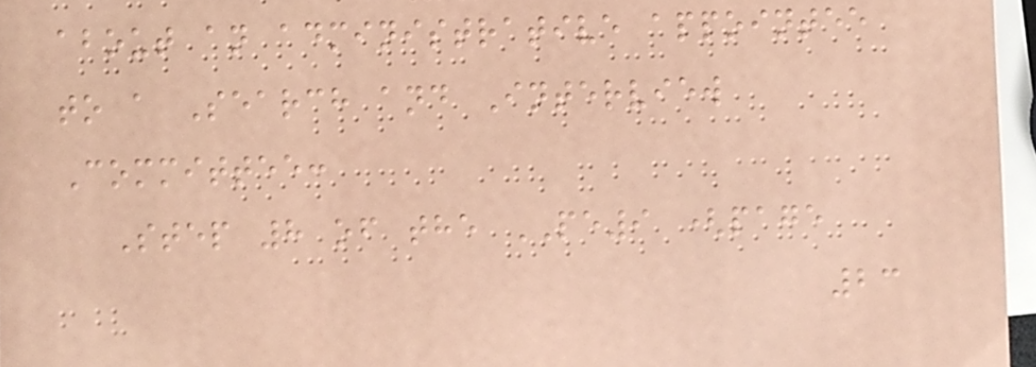about an administrative appointee
to a Search and Interview
Committee:
Step 8 of the PE9 (page
23
